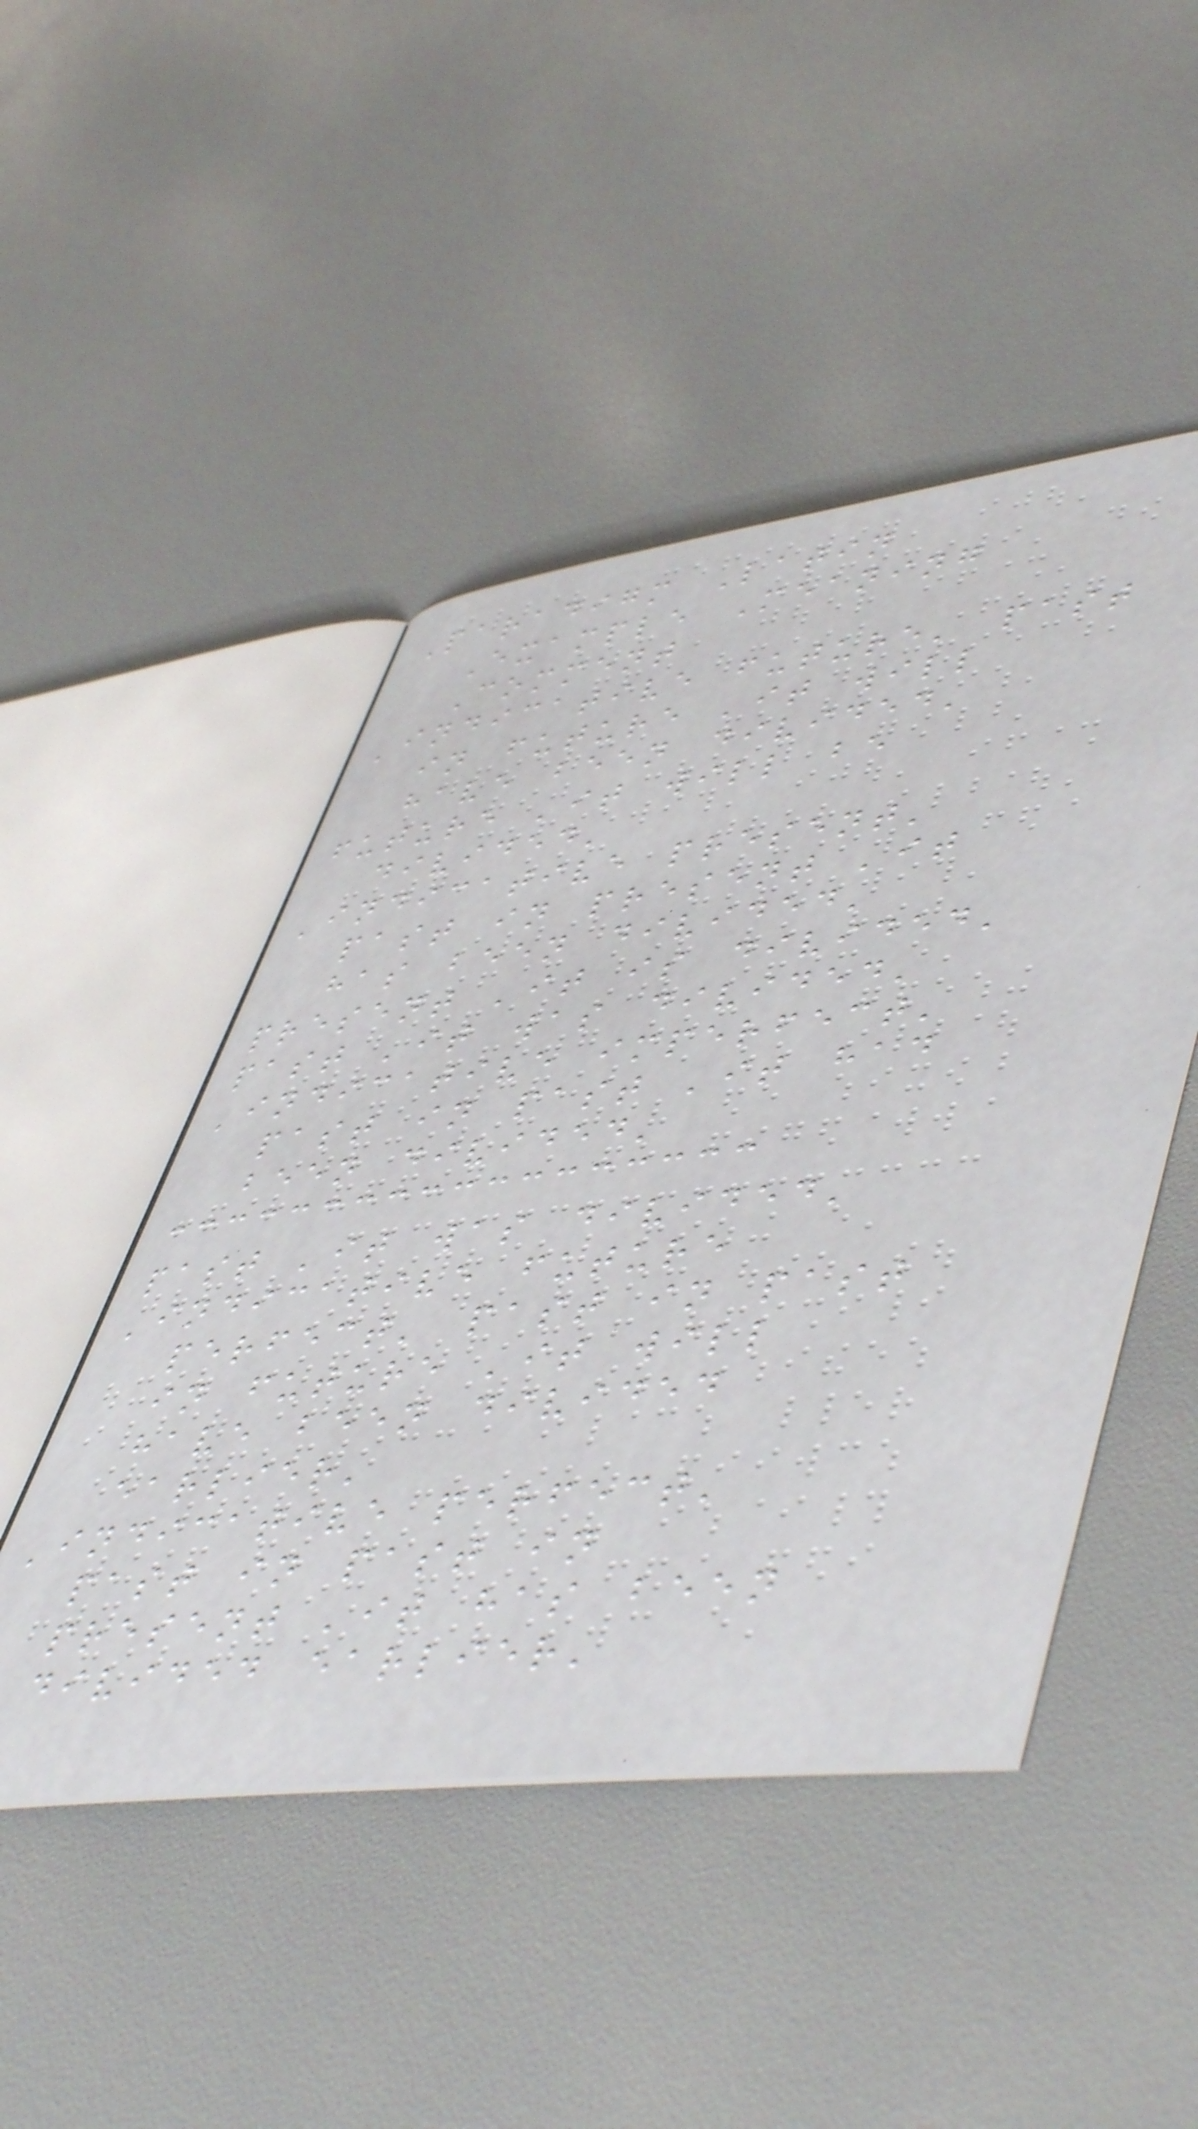Paradigm Latin
Example Meaning
Comment
'indicative future' past
in future 'it will
have been divided'
future 'it will be
divided'
'indicative present'
past in present 'it
has been divided'
present 'it is divided'
past 'it was divided'
'indicative imperfect'
past in past 'it had
been divided'
past 'it was divided'
'indicative future
perfect' past in past
in future 'it will
have been divided
earlier'
'indicative perfect'
past in past in
present 'it has been
divided earlier'
